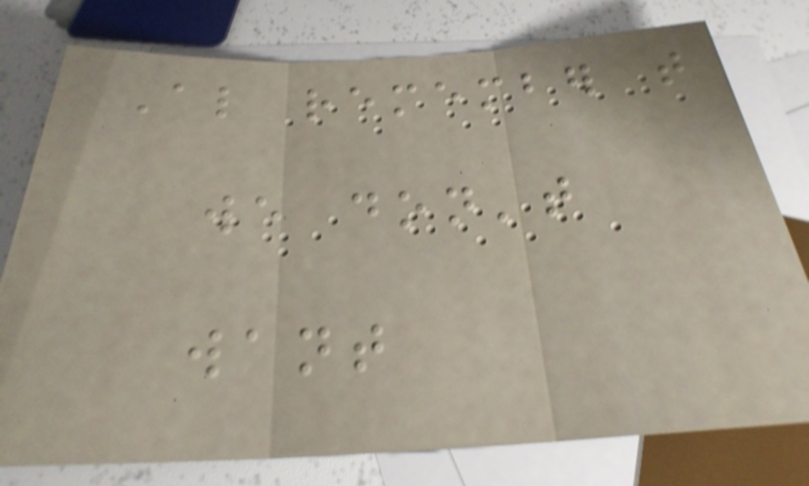Also remember that
we don't
want
